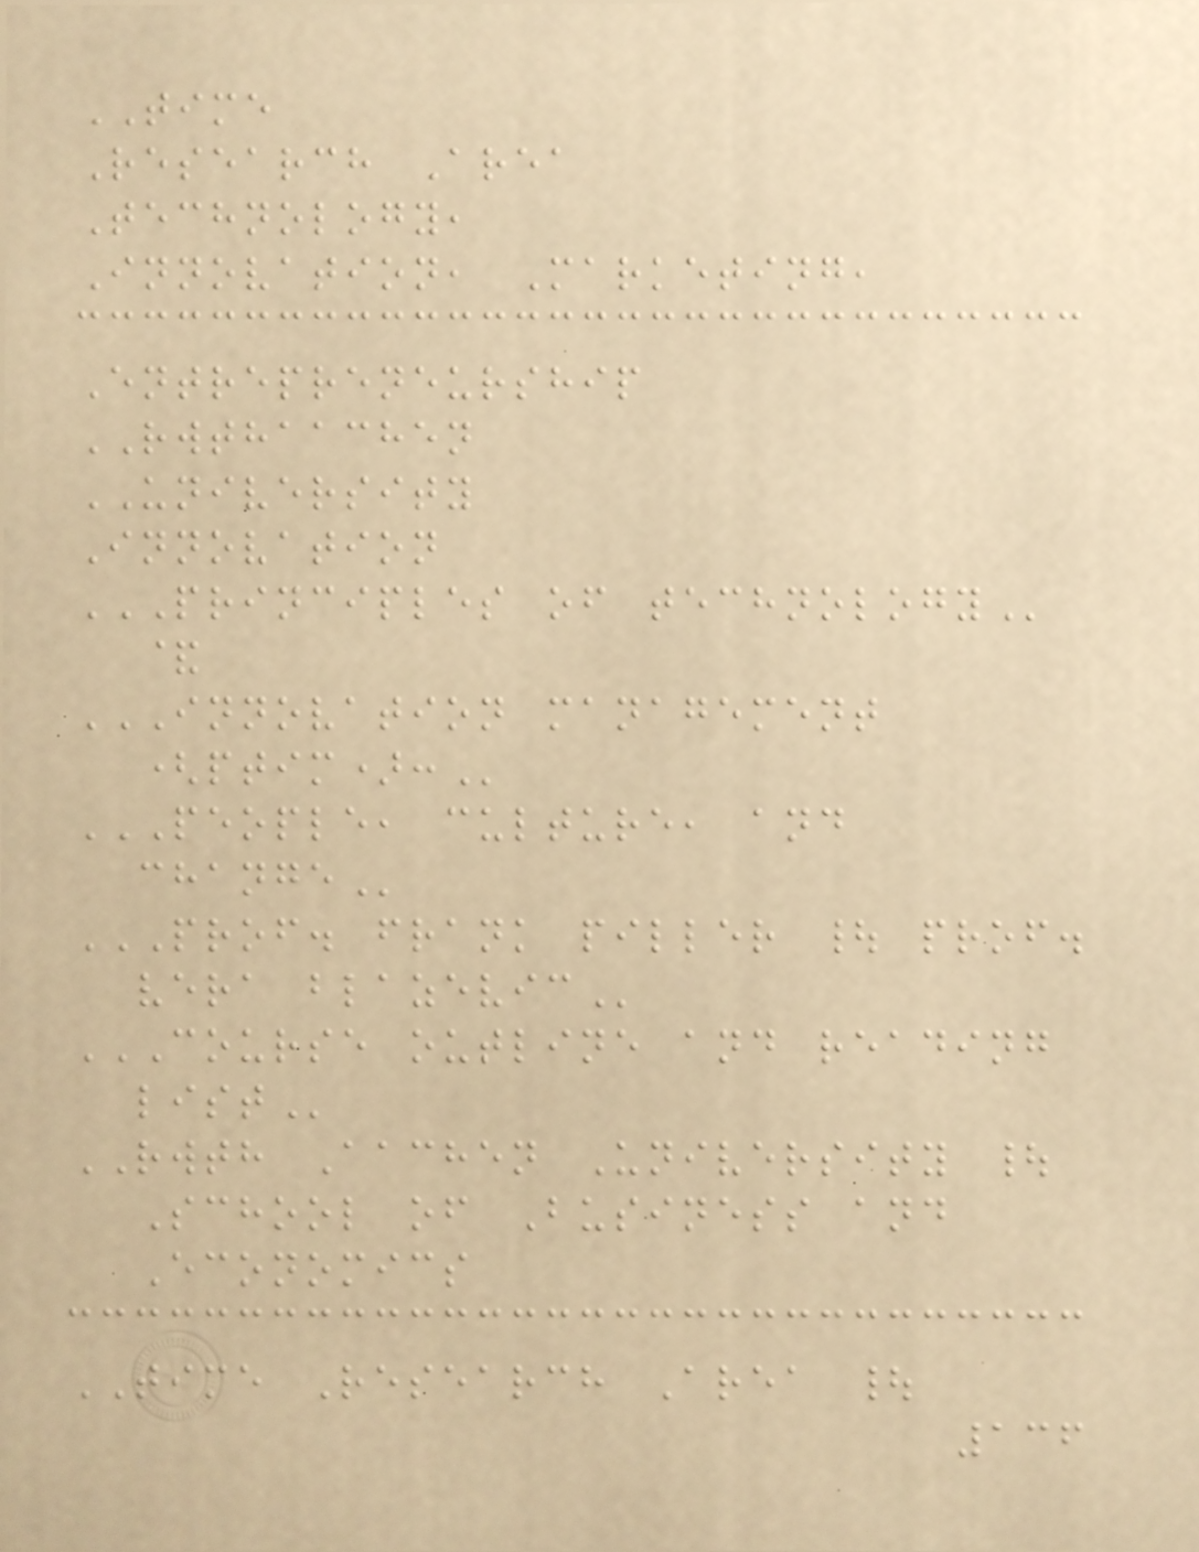TIME
Research Area
Technology,
Innovation, Marketing,
Entrepreneurship
RWTHAACHEN
UNIVERSITY
Innovation
PRINCIPLES OF TECHNOLOGY
&
INNOVATION MANAGEMENT
(PTIM):
PEOPLE, CULTURE, AND
CHANGE
PROF. FRANK PILLER | PROF.
VERA BLAZEVIC
COURSE OUTLINE AND READING
LIST
RWTH Aachen University |
School of Business and
Economics
TIME Research Area |
136
